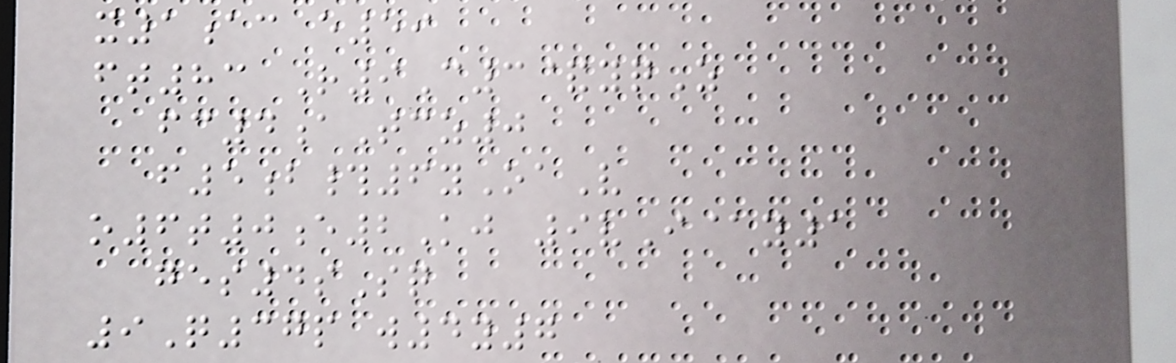x1ac e59
ft83 R9C3&yqZ
fc4aTcz0
f5b#6yOaV
o6t0e2Kj 9vI@y1
ges4sSq
9Q37p w4y7
